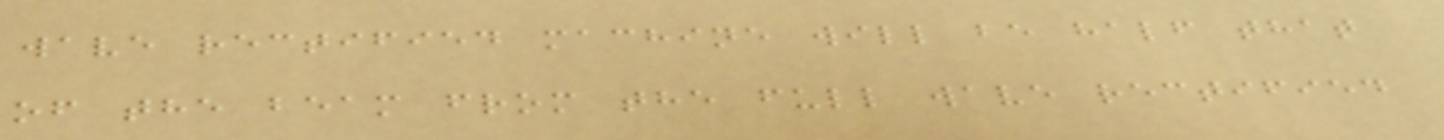wave rectified machine will be half that
of the beam from the full wave rectified
